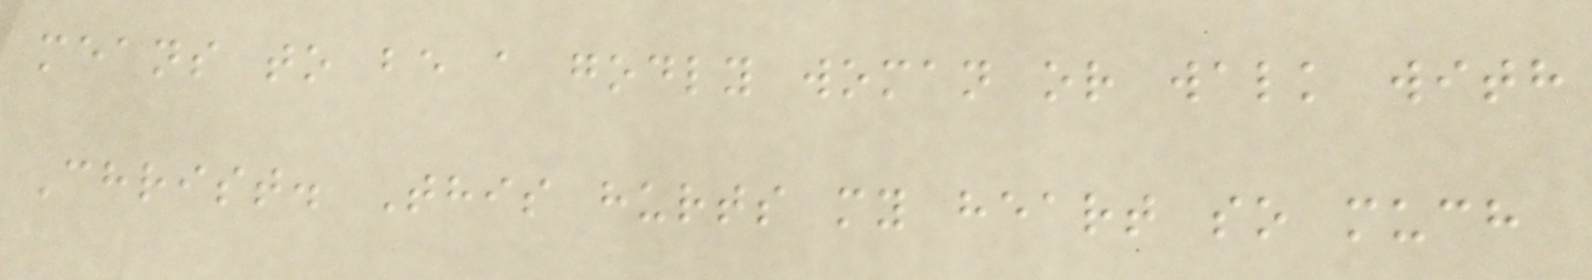means to be a godly woman or walk with
Christ. This hurts my heart so much
